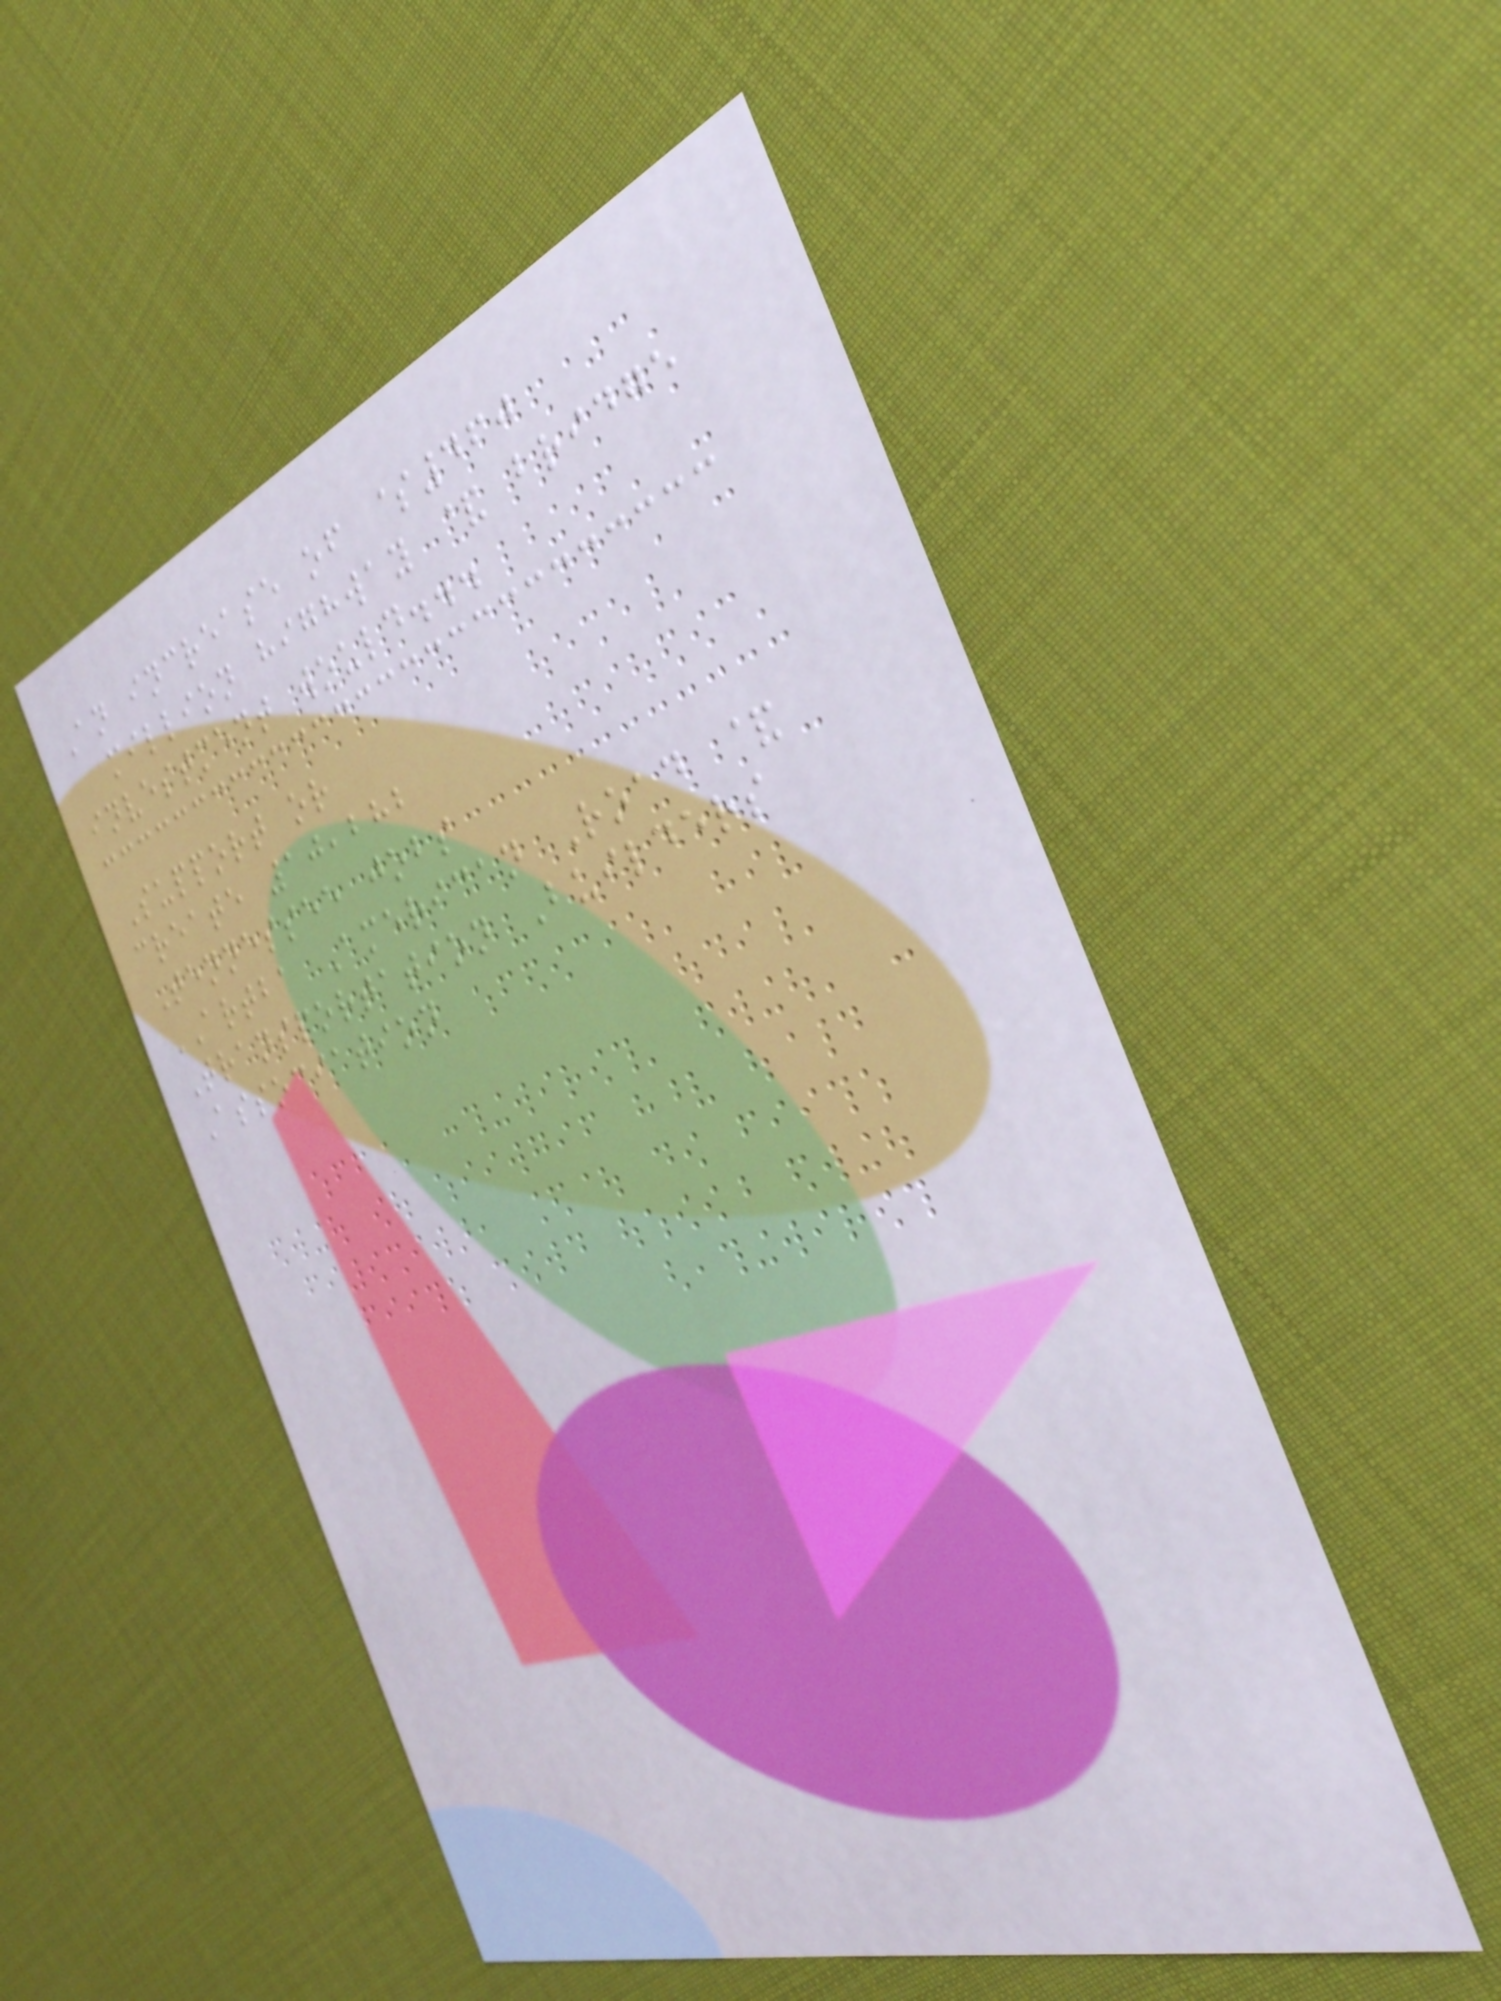An increase of $460
million highway & bridge
investment would...
Support or
create 10,282
Tennessee jobs
ARTBA American Road &
Transportation Builders
Association
